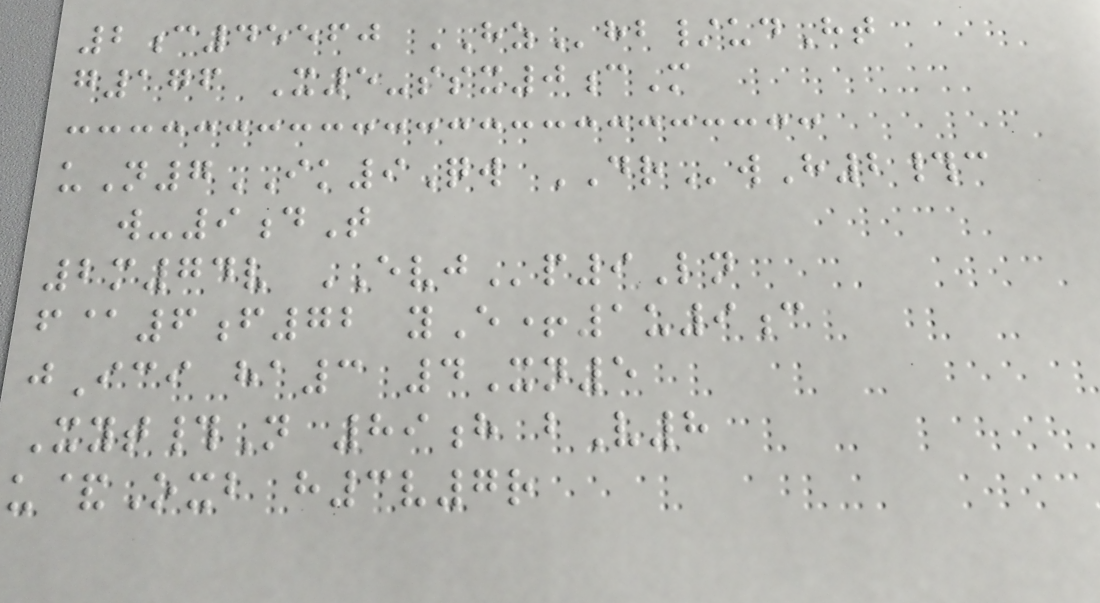2c45560 HZhb/udHt
g176 X5-ssx0cM
uN7IK9Qw DRwH2#c
w-9dT
2m74v EVJp9Ln
f@6f72 yE+1u9c
jIci ha3 4Xn5
Xyt#N 89h bV8
u&Oxb h3v7r
